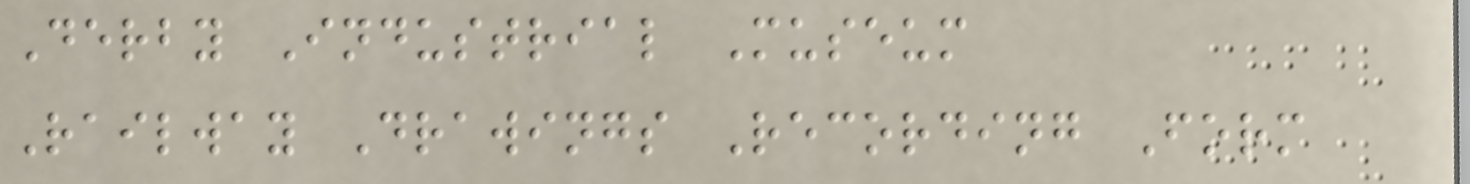Derby Industrial Museum
Railway Drawings Recording Form
